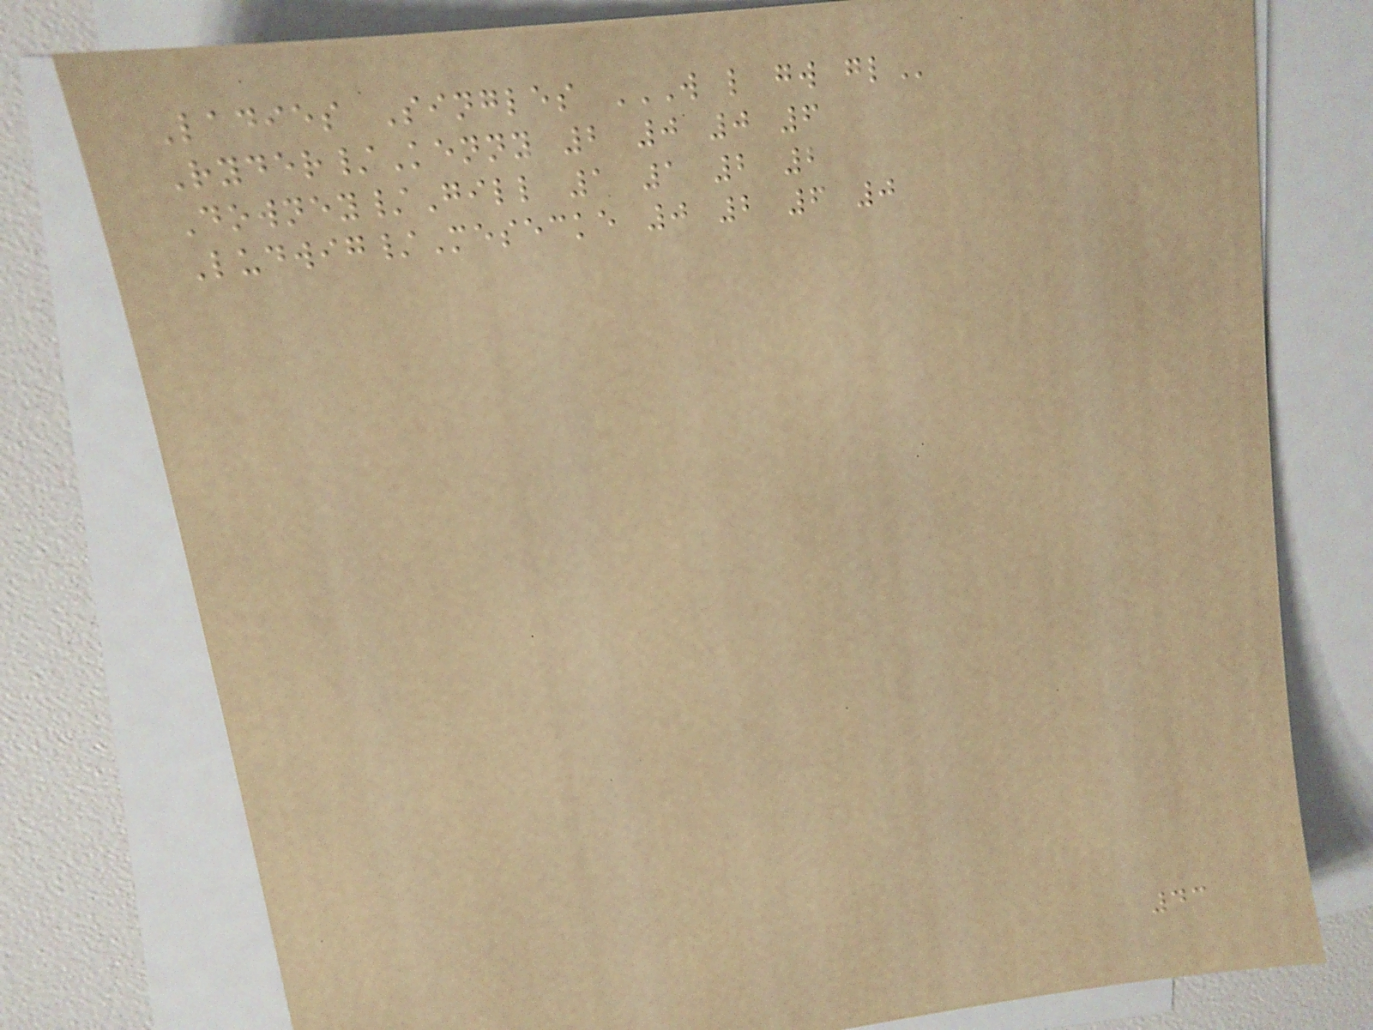Ladies Singles W L GW GL
Ryder/Kenny 2 0 0 6
Downey/Gill 1 1 2 2
Ludwig/Mesecke 0 2 6 0
43
